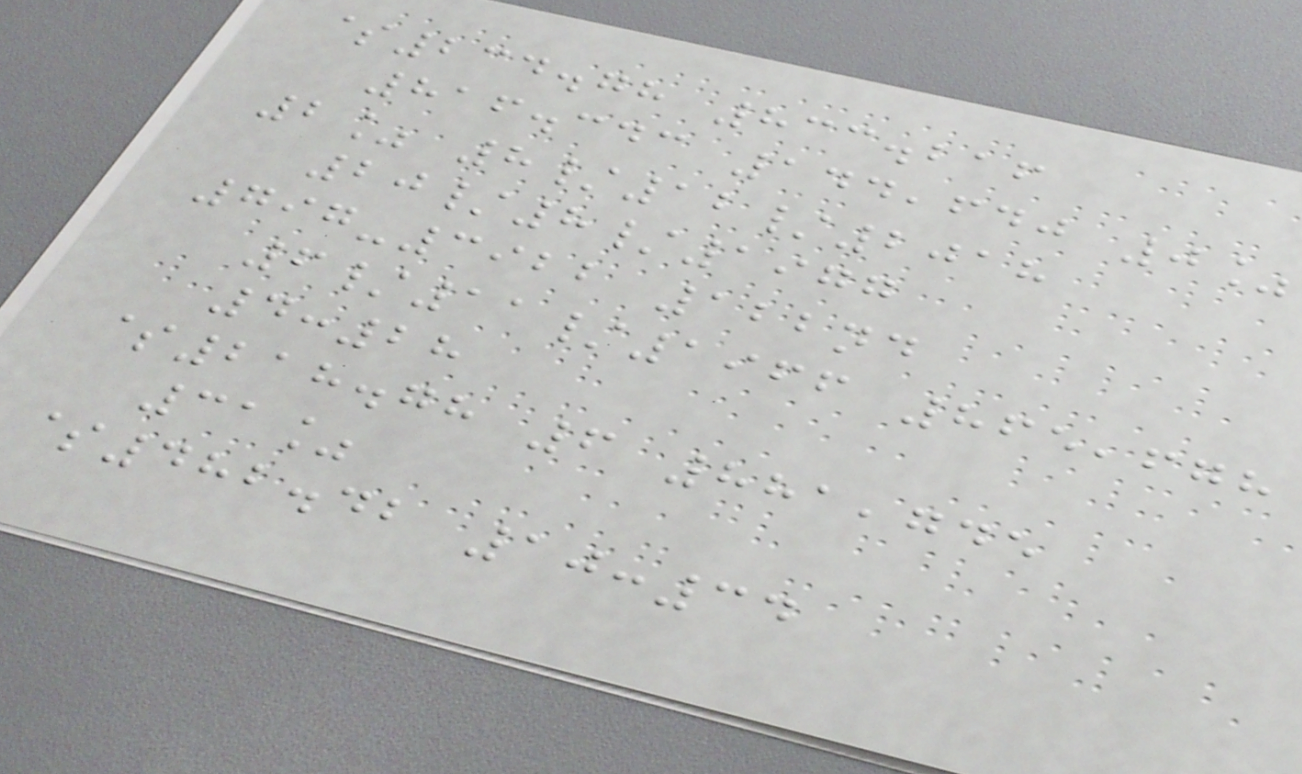$234.78 833.216
816.343 144,640 0%
2% 8/12/2018
20/8/1977
797-3922 122nd
6/11/1966 865,678
4:28
$218.78 6 881,745
31%
$482.42 10:34
